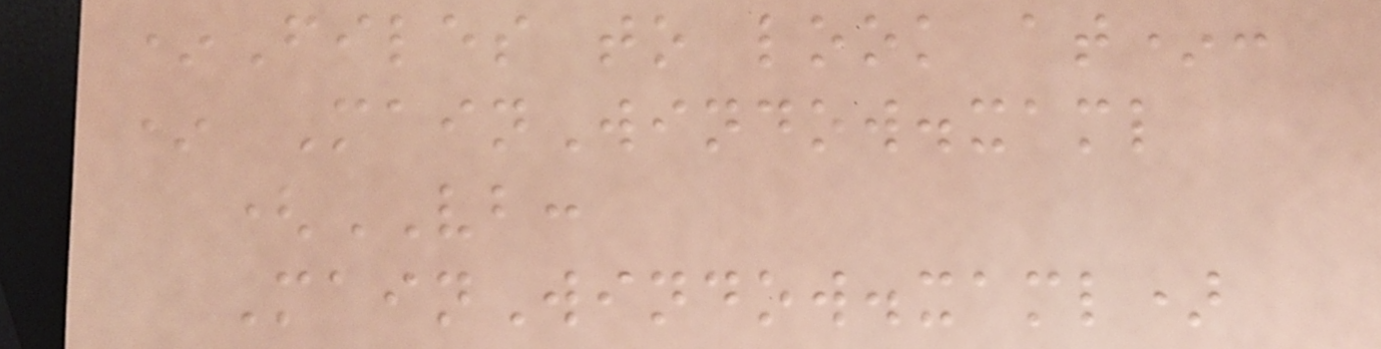*Files to look at*:
* MainWindow.xaml
(VB:
MainWindow.xaml)
